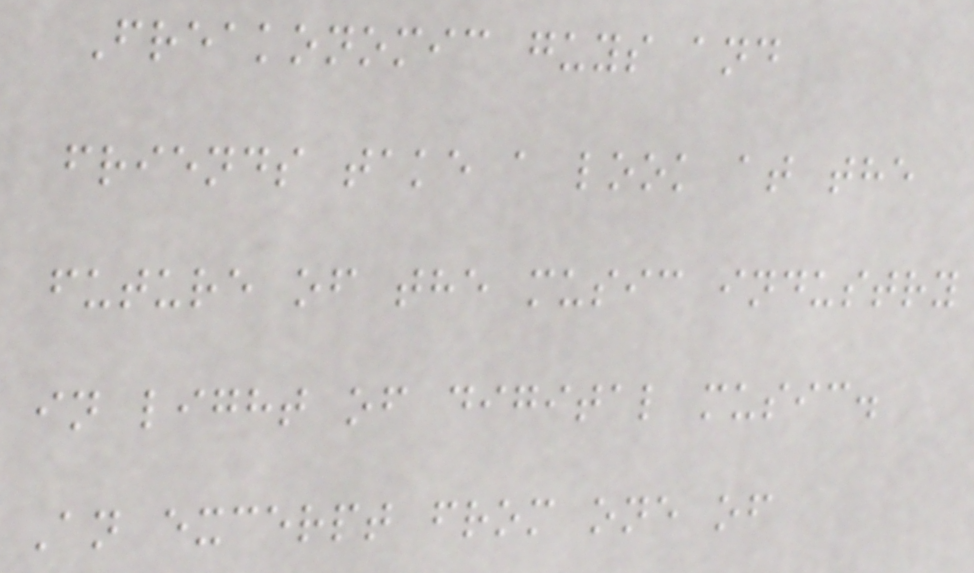Freakonomic guys and
friends take a look at the
future of the music industry
in light of digital music.
An excerpt from one of
